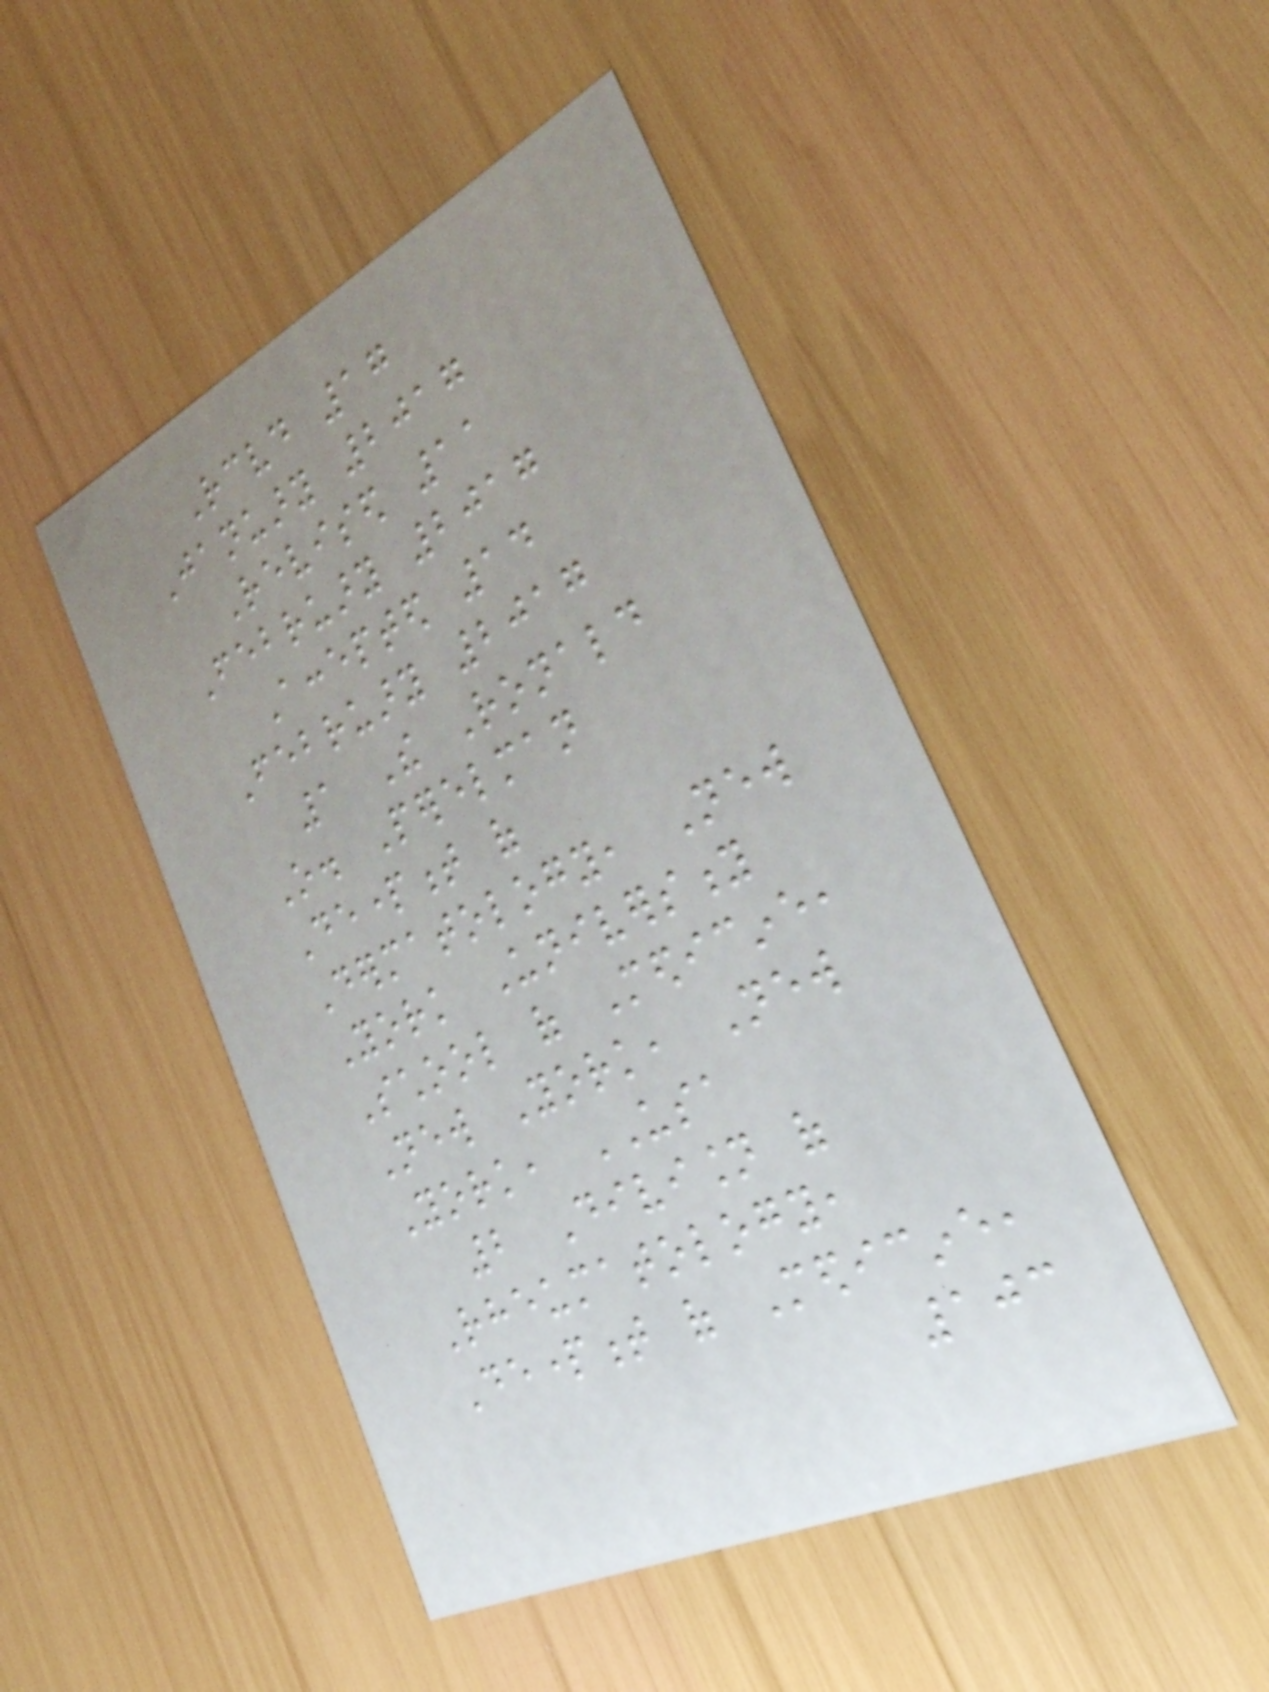Received 17
January 2017
Revised 11
February 2017
Accepted 14
February 2017
1 The Ronald
O. Perelman
Department of
Dermatology, New
York University
School of Medicine,
New York, New
York, USA
2 Division of
Rheumatology,
Department of Medicine,
103
